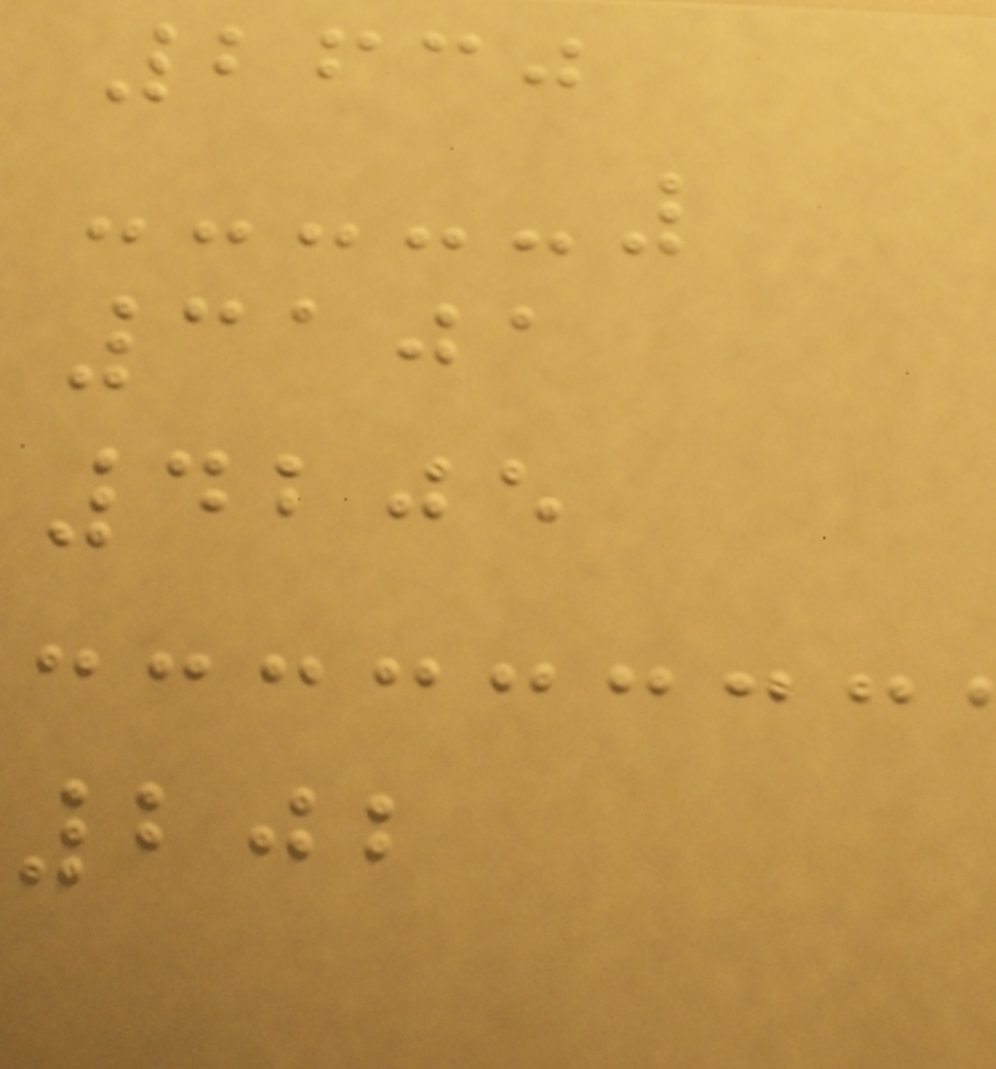2630
3101
4205
202
